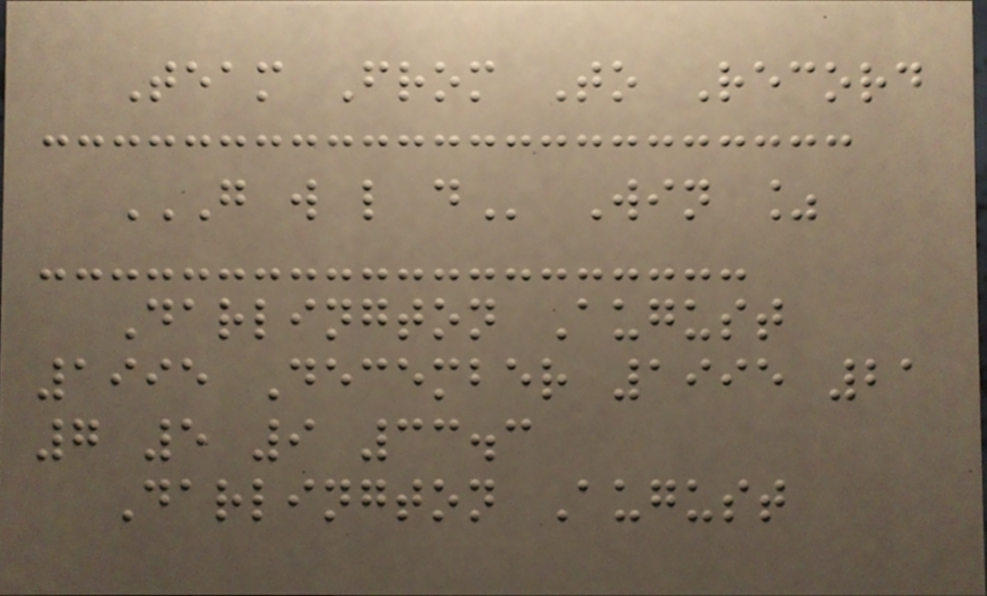Team From To Record
G W L D Win %
Darlington August
1995 December 1995 21
7 5 9 33.3
Darlington August
